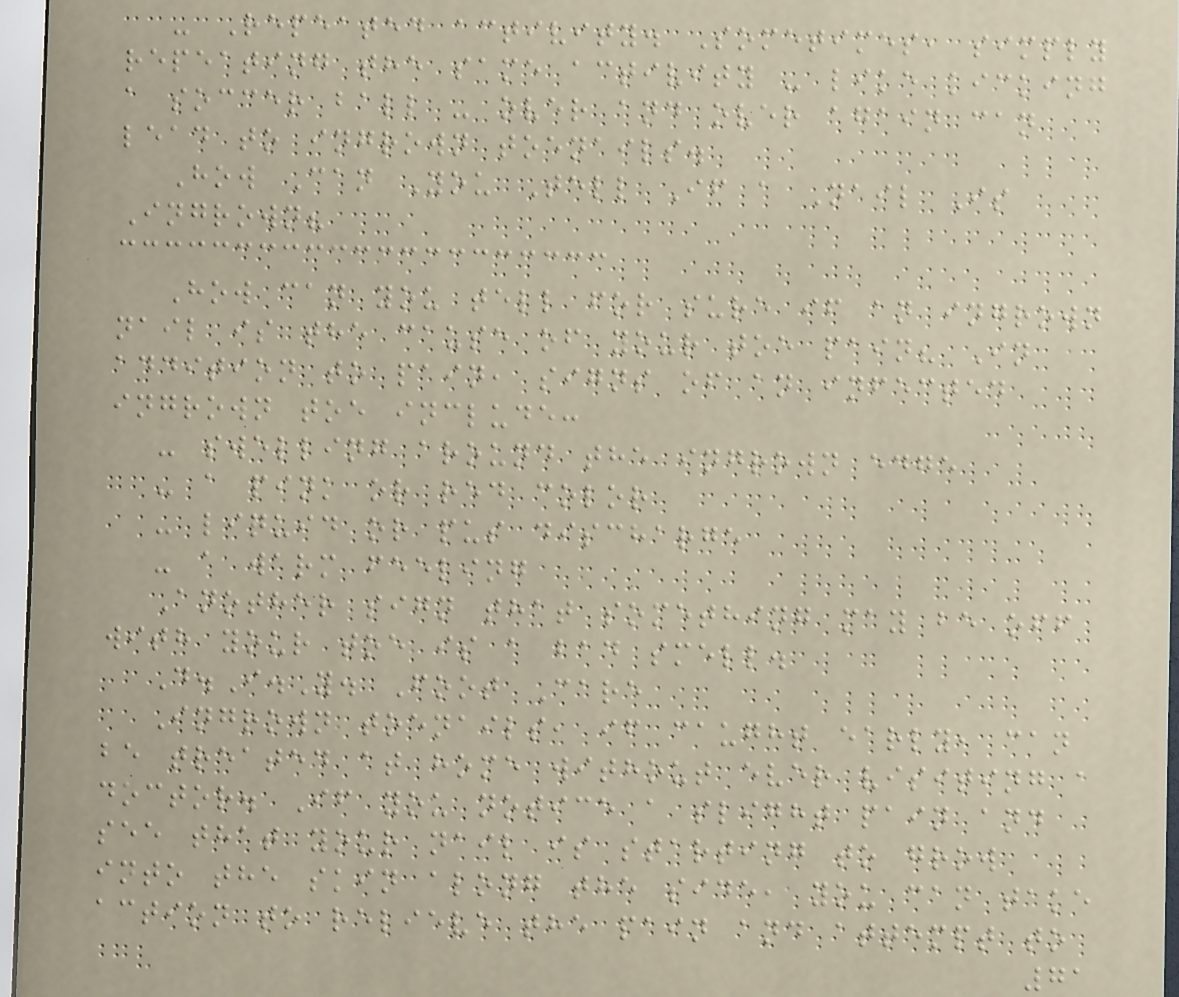- Repeated activity. Sometimes, simply
repeating the same activity - like kicking
a soccer ball - over and over again can
lead to ingrown toenails.
How Can You Tell If a Nail Is
Ingrown?
How can you tell for sure if an ingrown
nail is the cause of your toe pain? In
addition to pain, signs of an infected
ingrown toe include:
- swelling around the ingrown edge
- a pink or red color
- liquid or pus discharge
- a warm feeling
Another sign that something may be off
with your toe is a bad smell.
D.I.Y. Foot Care
Ingrown toenails, if caught early, can
be treated at home without ever visiting a
doctor. If you notice a slight pain and
see that your nail is starting to grow
into the skin along the side, you can take
action to relieve the pain and attempt to
71
